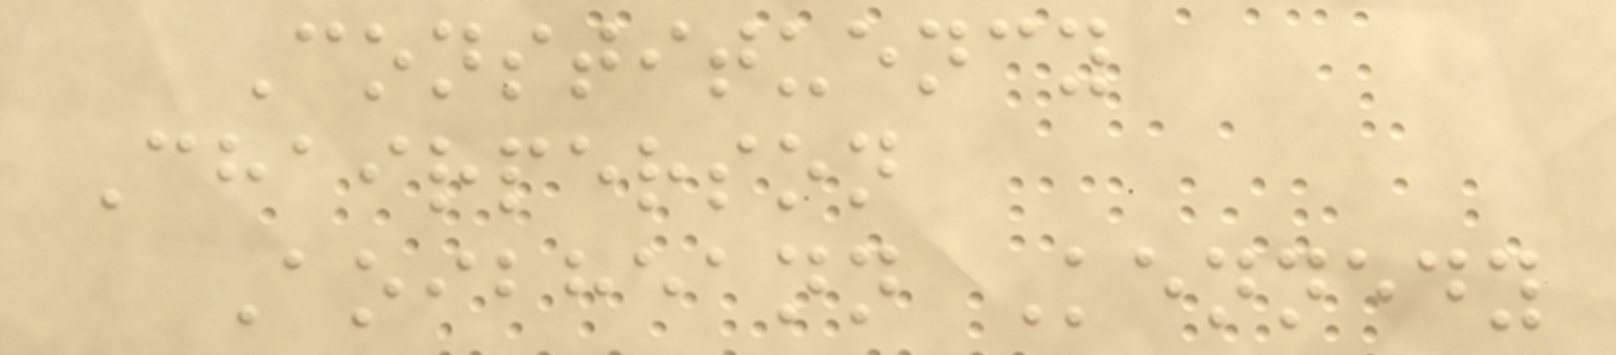Constituency
Chairperson
Aoibheann Kennedy
